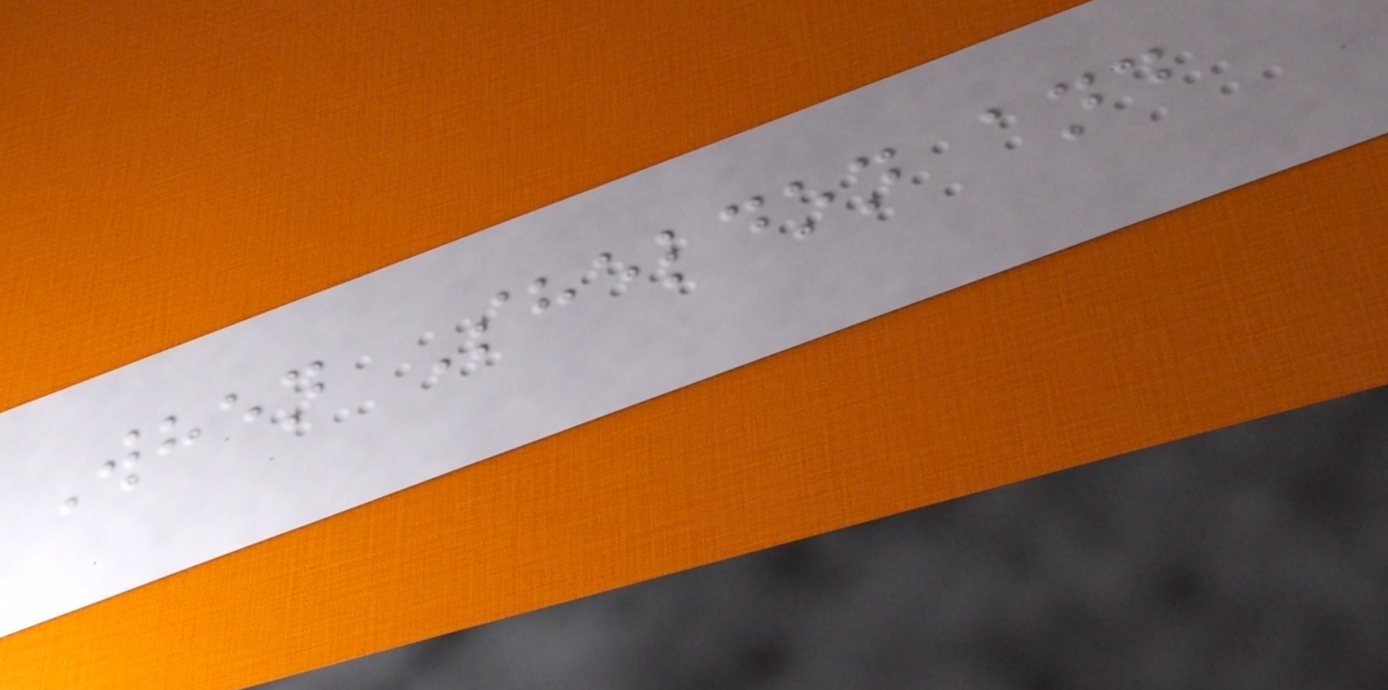When Sheldon and
